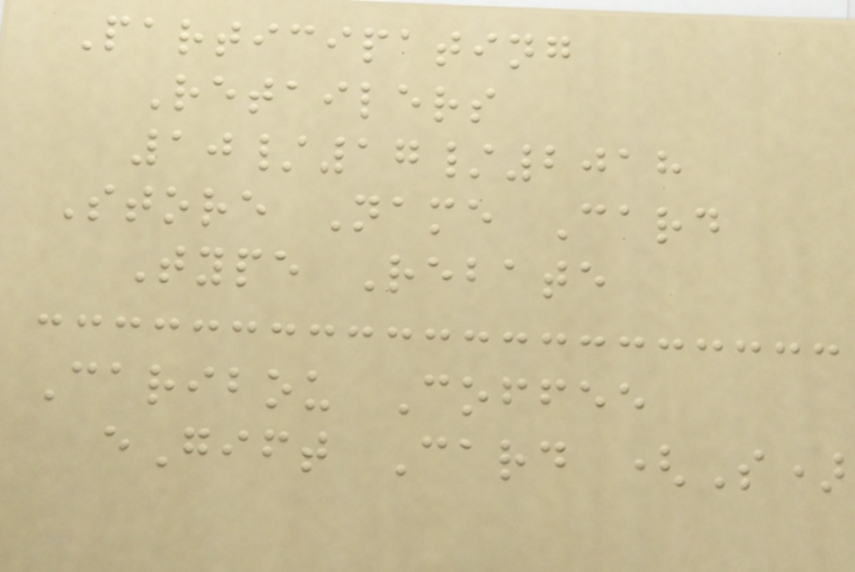Participating
Retailers
10/17/2018
Store Name Card
Type Rebate
Caribou Coffee
eGift Card (S)
